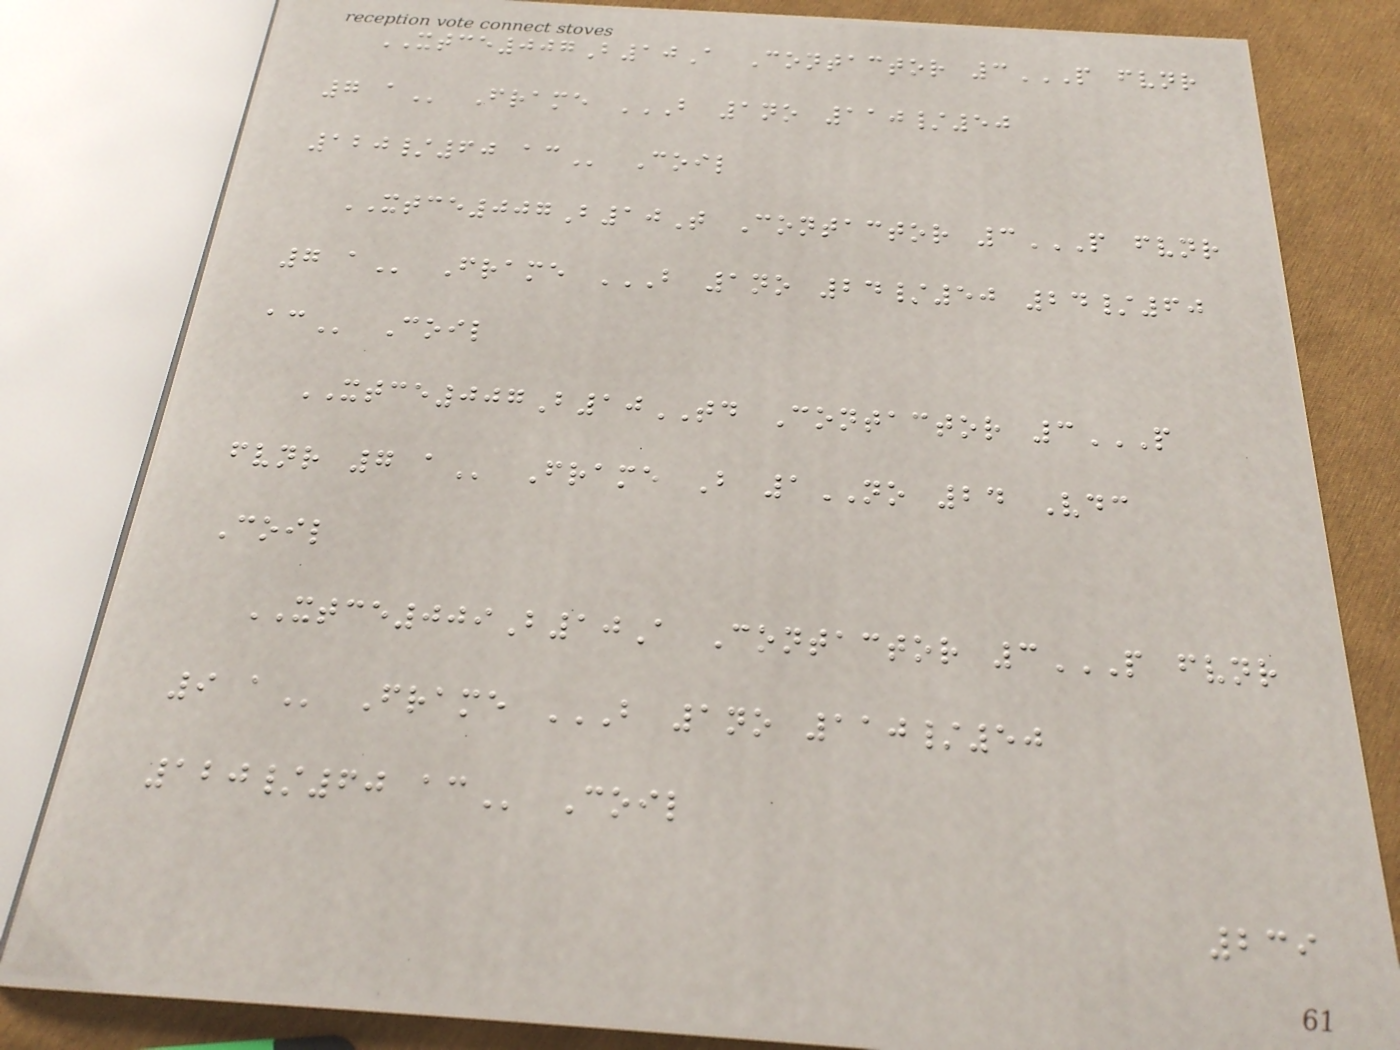XTCE007B10A Contactor 3P FVNR
7 A Frame B 1NO 110/50
120/60 AC Coil
XTCE007B10T Contactor 3P FVNR
7 A Frame B 1NO 24/50 24/60
AC Coil
XTCE007B10TD Contactor 3P
FVNR 7 A Frame B 1NO 24 Vdc
Coil
XTCE009B10A Contactor 3P FVNR
9 A Frame B 1NO 110/50
120/60 AC Coil
239
